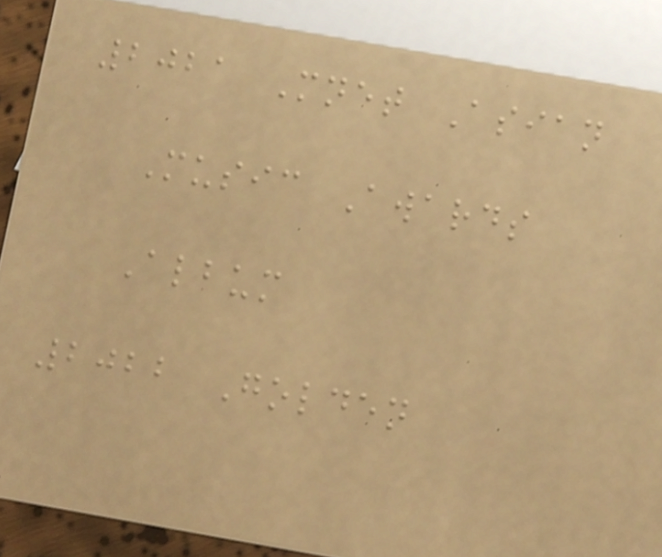2021 Mnet Asian
Music Awards
Album
2022 Golden
